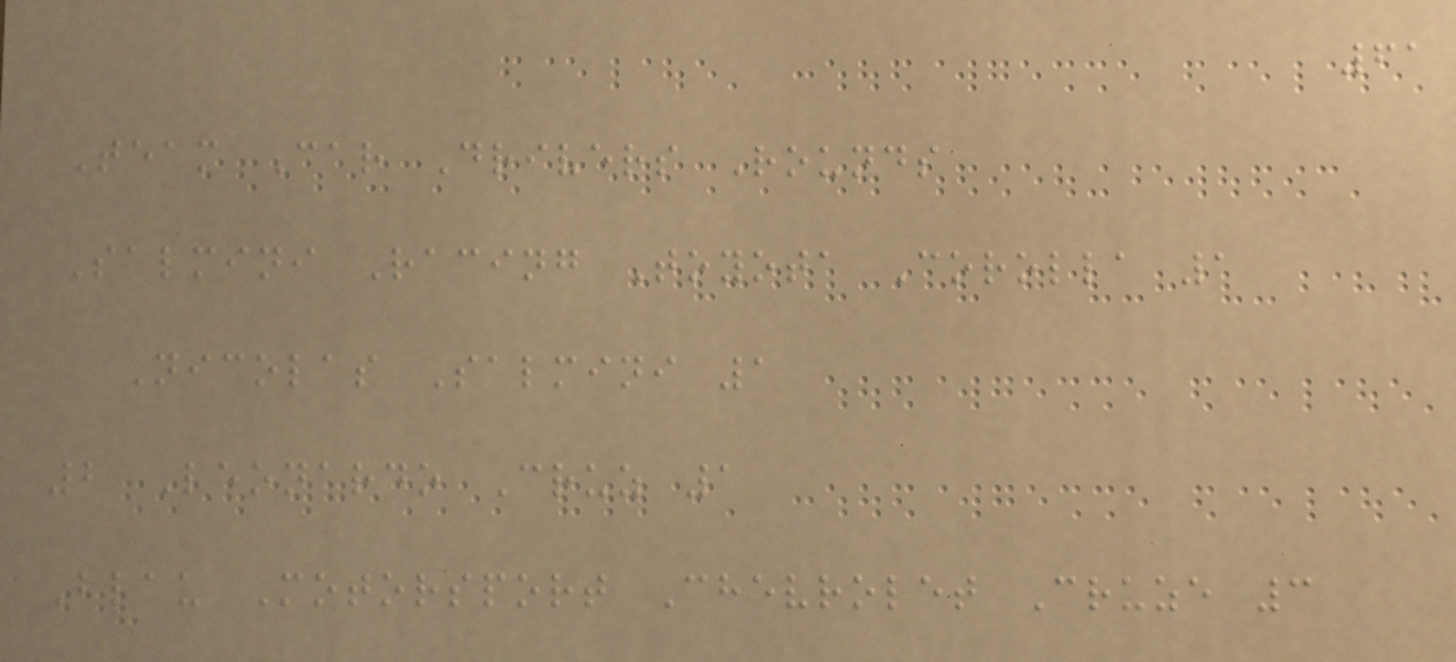61
Team Car Drivers Rounds
Salmini Racing Toyota Corolla 1
Nicolas Salmini 1
2 Leonardo Cruz 1
Blau Motorsport Chevrolet Cruze 3
